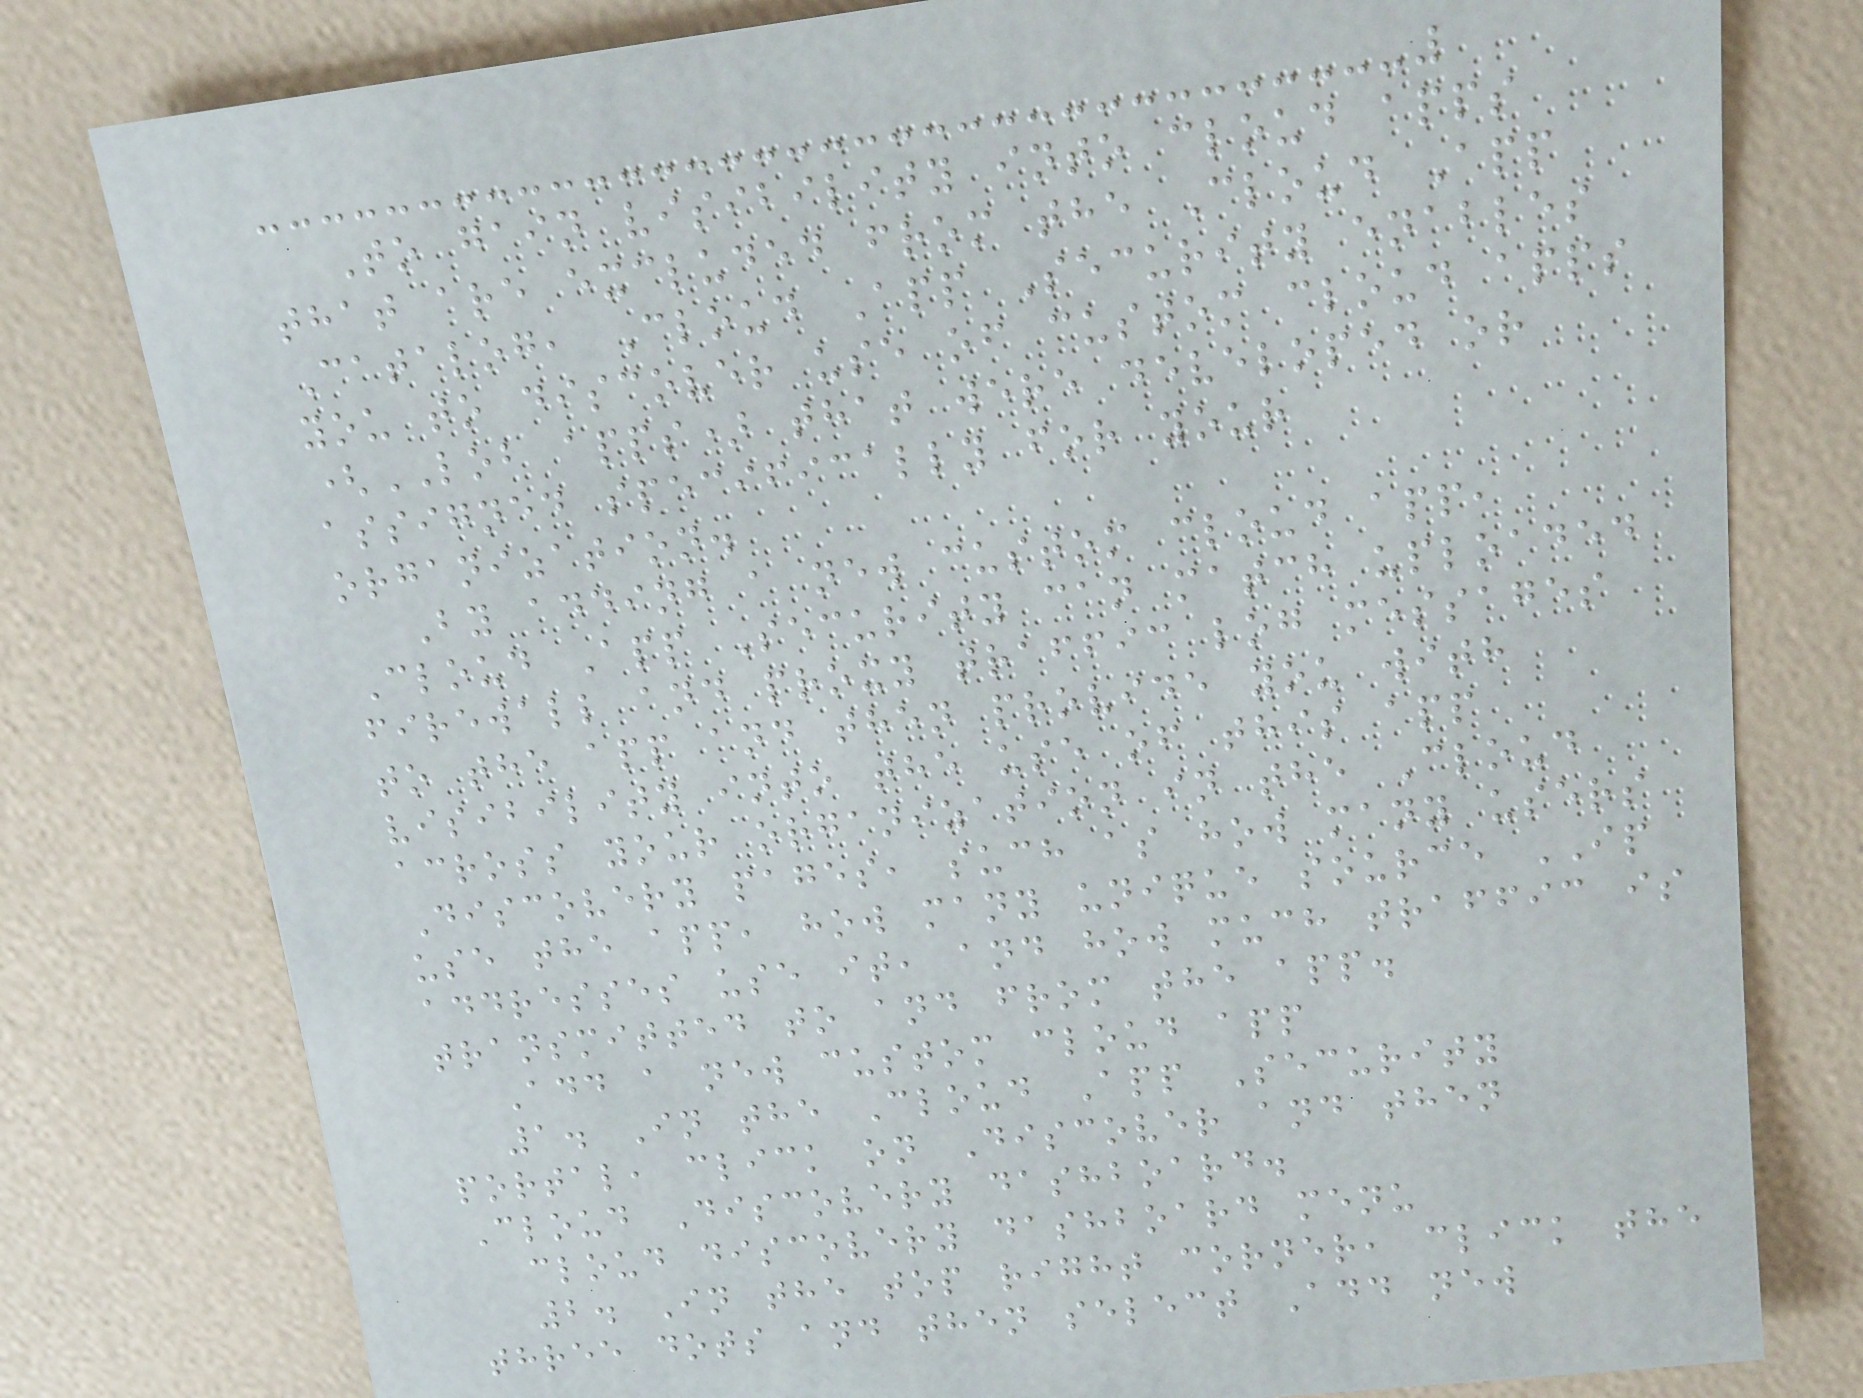To gain visibility into cloud apps
that are excluded from the Cloud App
Catalog, Cloud App Security enables
you to discover use of custom cloud apps
(LOB apps) that were developed or
assigned specifically for your
organization.
By adding a new custom cloud app,
Cloud App Security can match uploaded
firewall and proxy traffic log messages
to the app and then provide you with
visibility into the use of this app
across your organization in the Cloud
Discovery pages, such as how many users
use the app, how many unique source IP
addresses use it, and how much traffic is
transmitted to and from the app.
Add a new custom cloud app
1. In the Cloud App Security
portal, click on Discover and then
Cloud Discovery dashboard.
cloud discovery dashboard menu
2. In the top right corner, click the
three dots and then select Add new
